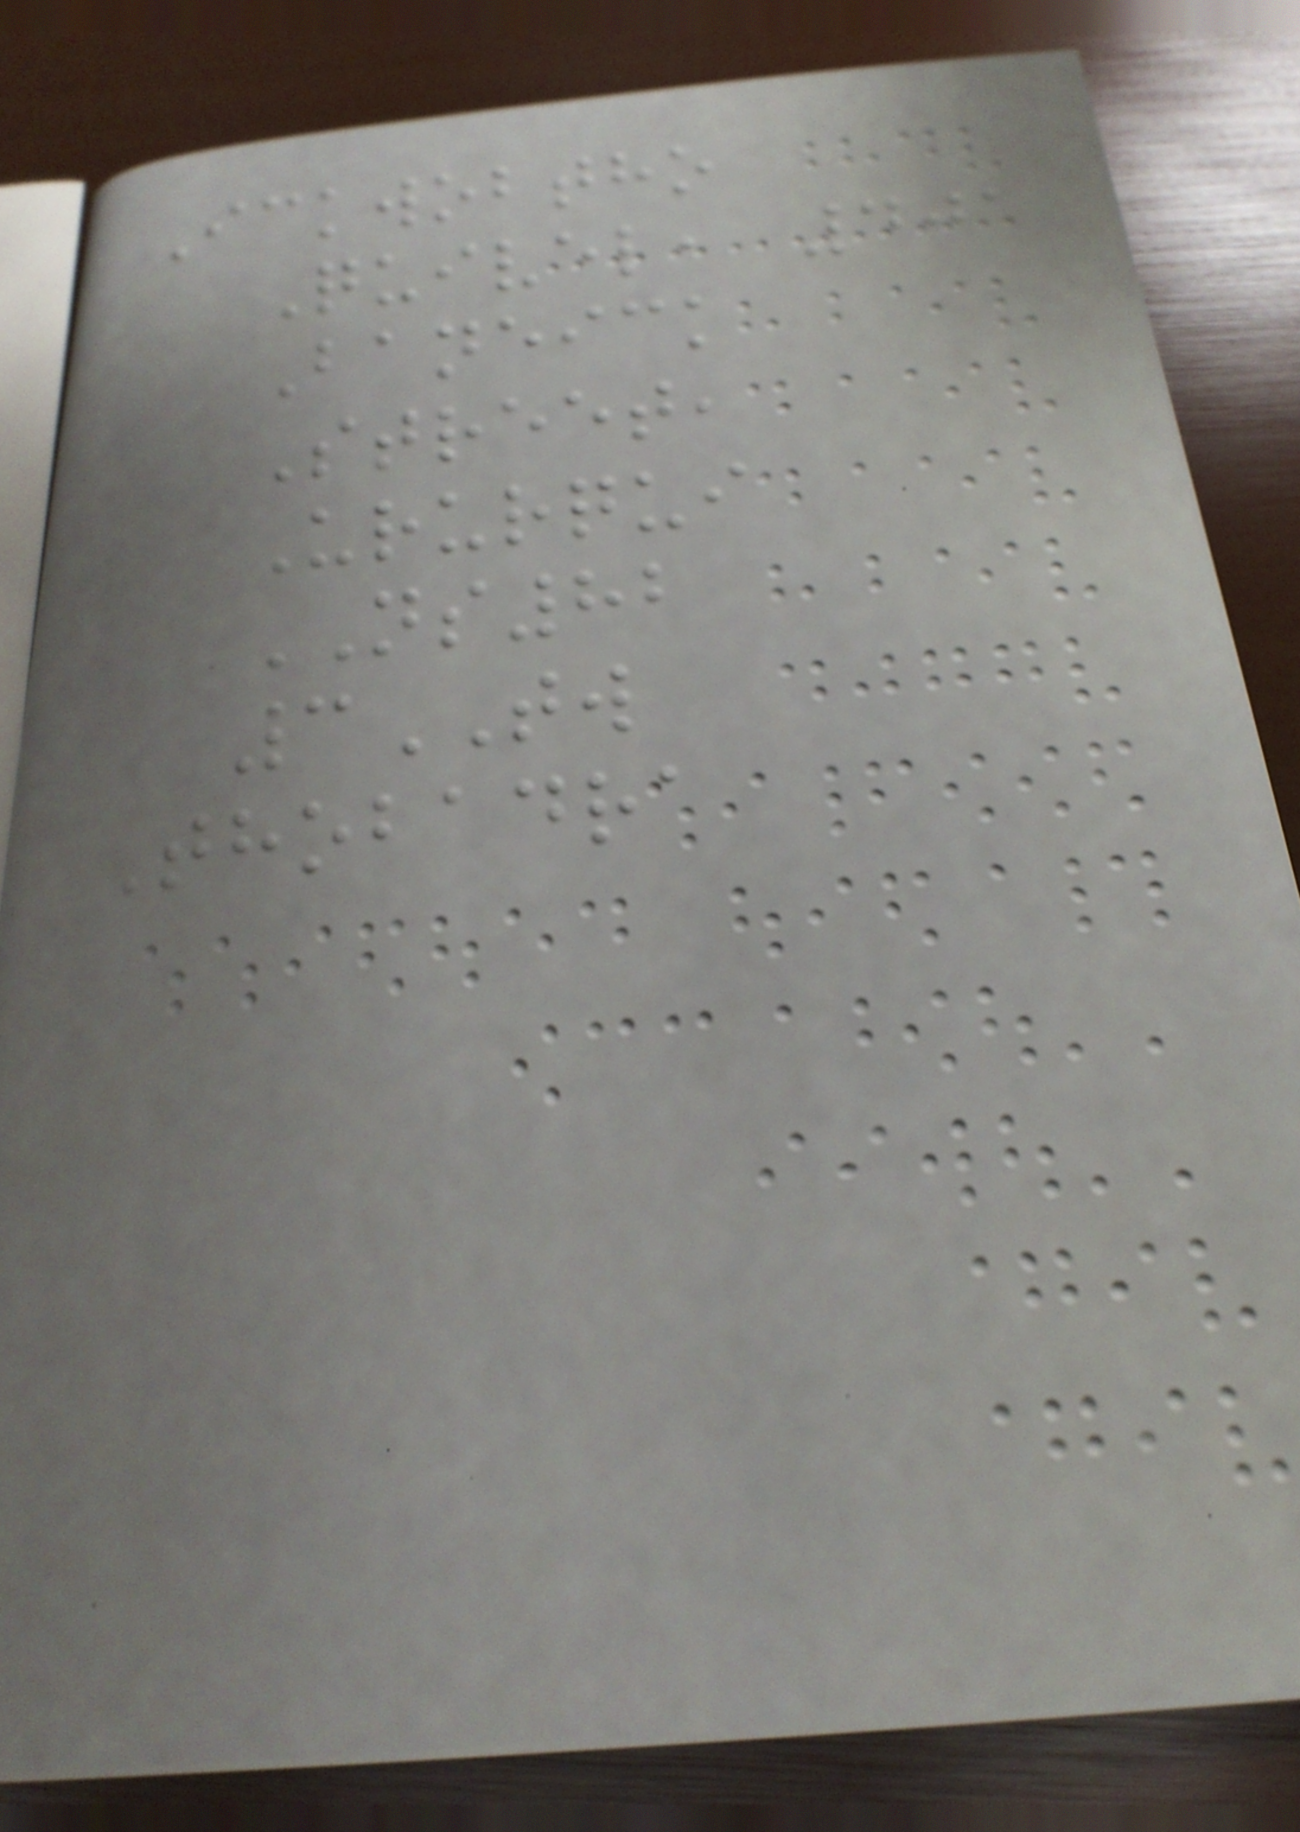Ickwobtho
Quivel, 401
Baneick
Street,
Ururqui
NS82
3TW
Thobadra
